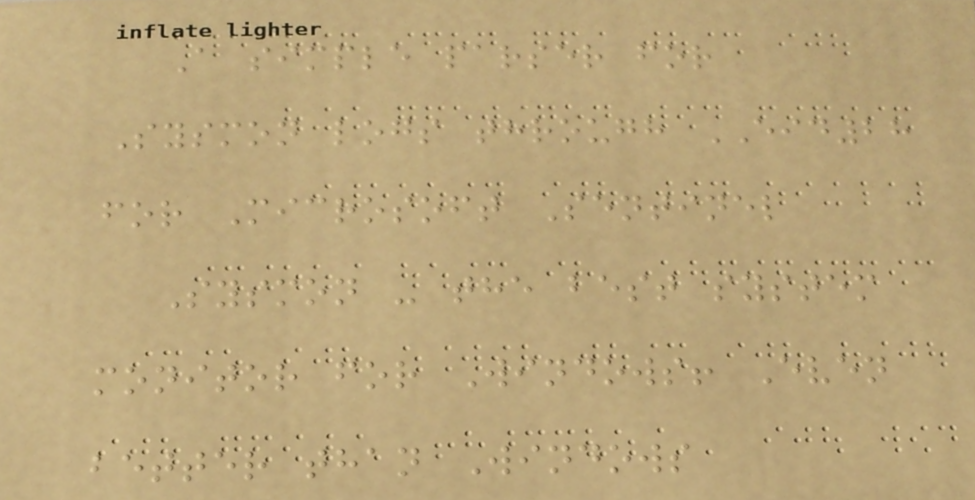A simple parser for
Sysmon logs through EID28
for Microsoft Sentinel
Sysmon - the best system
monitor for Windows! Even
better than Windows
